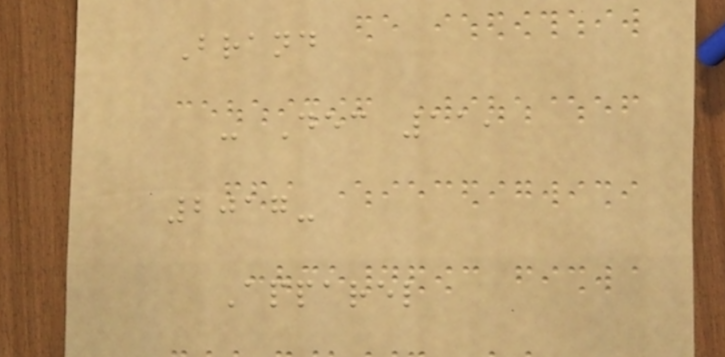Brand
- Dec 11,
2017-
Apparel
